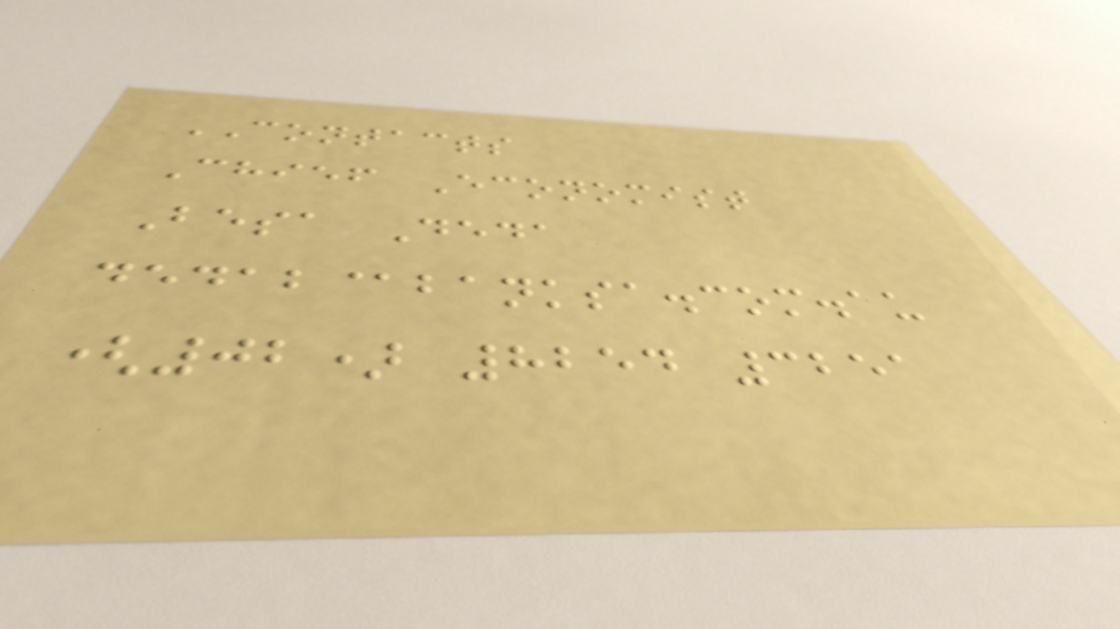CONTACTS
Chief Economist
Besa Deda
dedab@banksa.com.au
(02) 8254 3251
